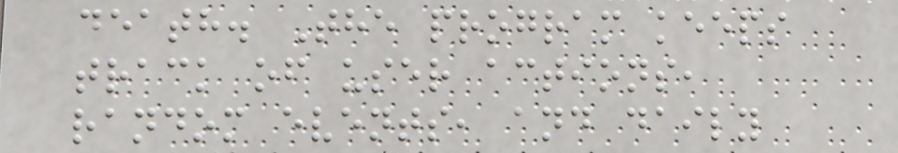death. The program keeps
track of user actions,
random events, and daily
